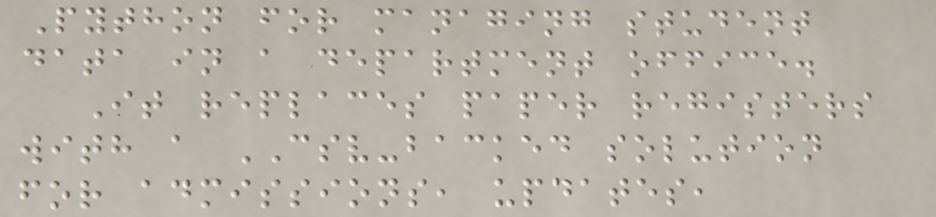Python for managing student
data in a department office.
It replaces paper registers
with a CSV-backed solution
for admissions, updates,
